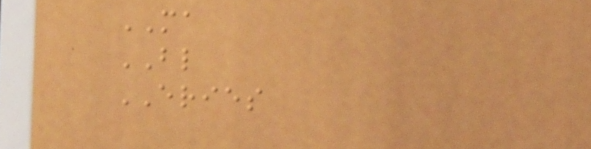MA
BL
ERIES
